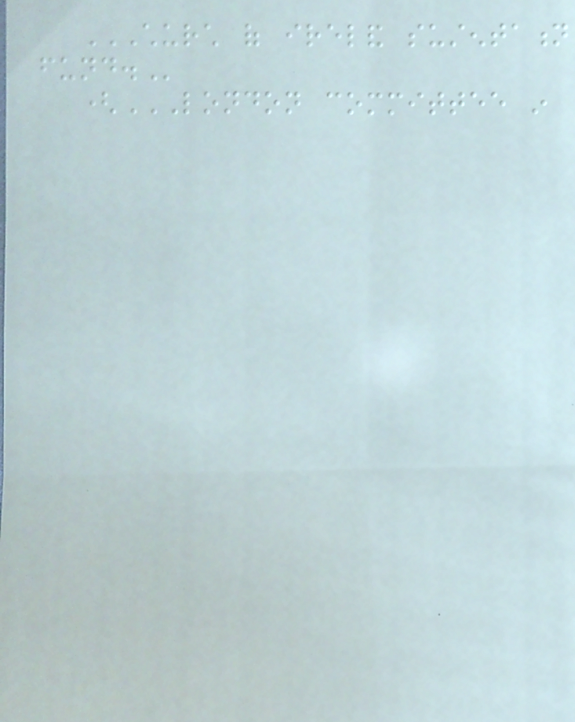CHURCH OF IRELAND SUSTENTATION
FUND.
(LONDON COMMITTEE IN
